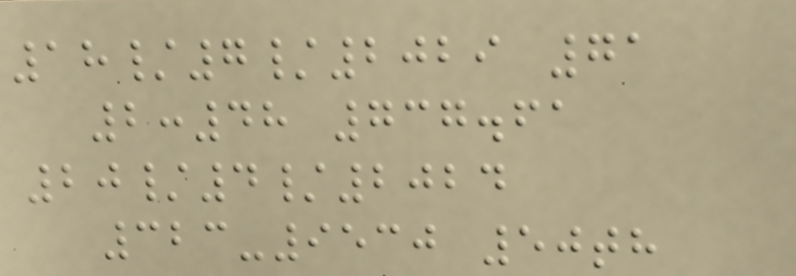18/7/2029 71
2:48 737.61
20/4/2024
323-9530 50th
